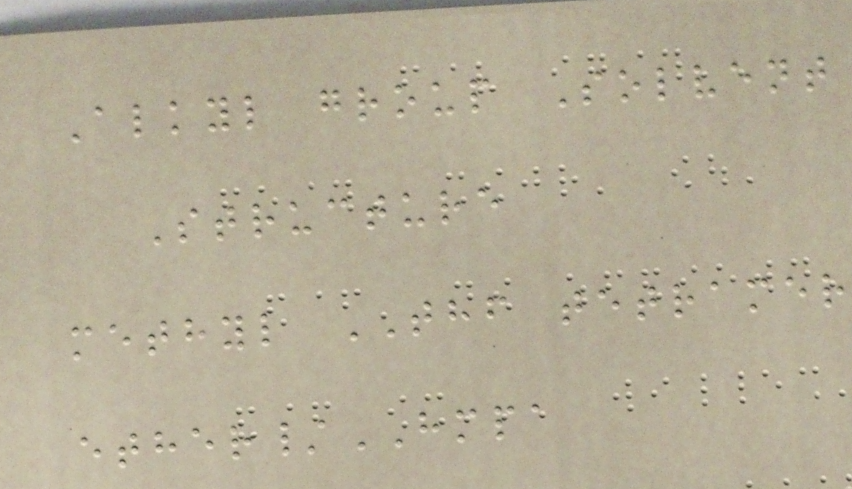Alkyl group Solvent
Structure
methyl THF tetramer
ether/HMPA
